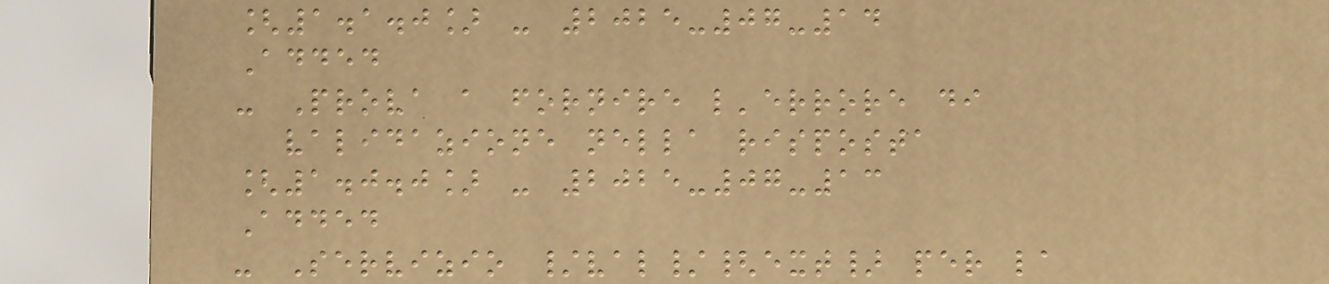[1.1.0] - 2025-07-14
Added
- Prova a fornire l'errore di
validazione nella risposta
[1.0.0] - 2025-07-13
Added
- Servizio /val/{ext} per la
